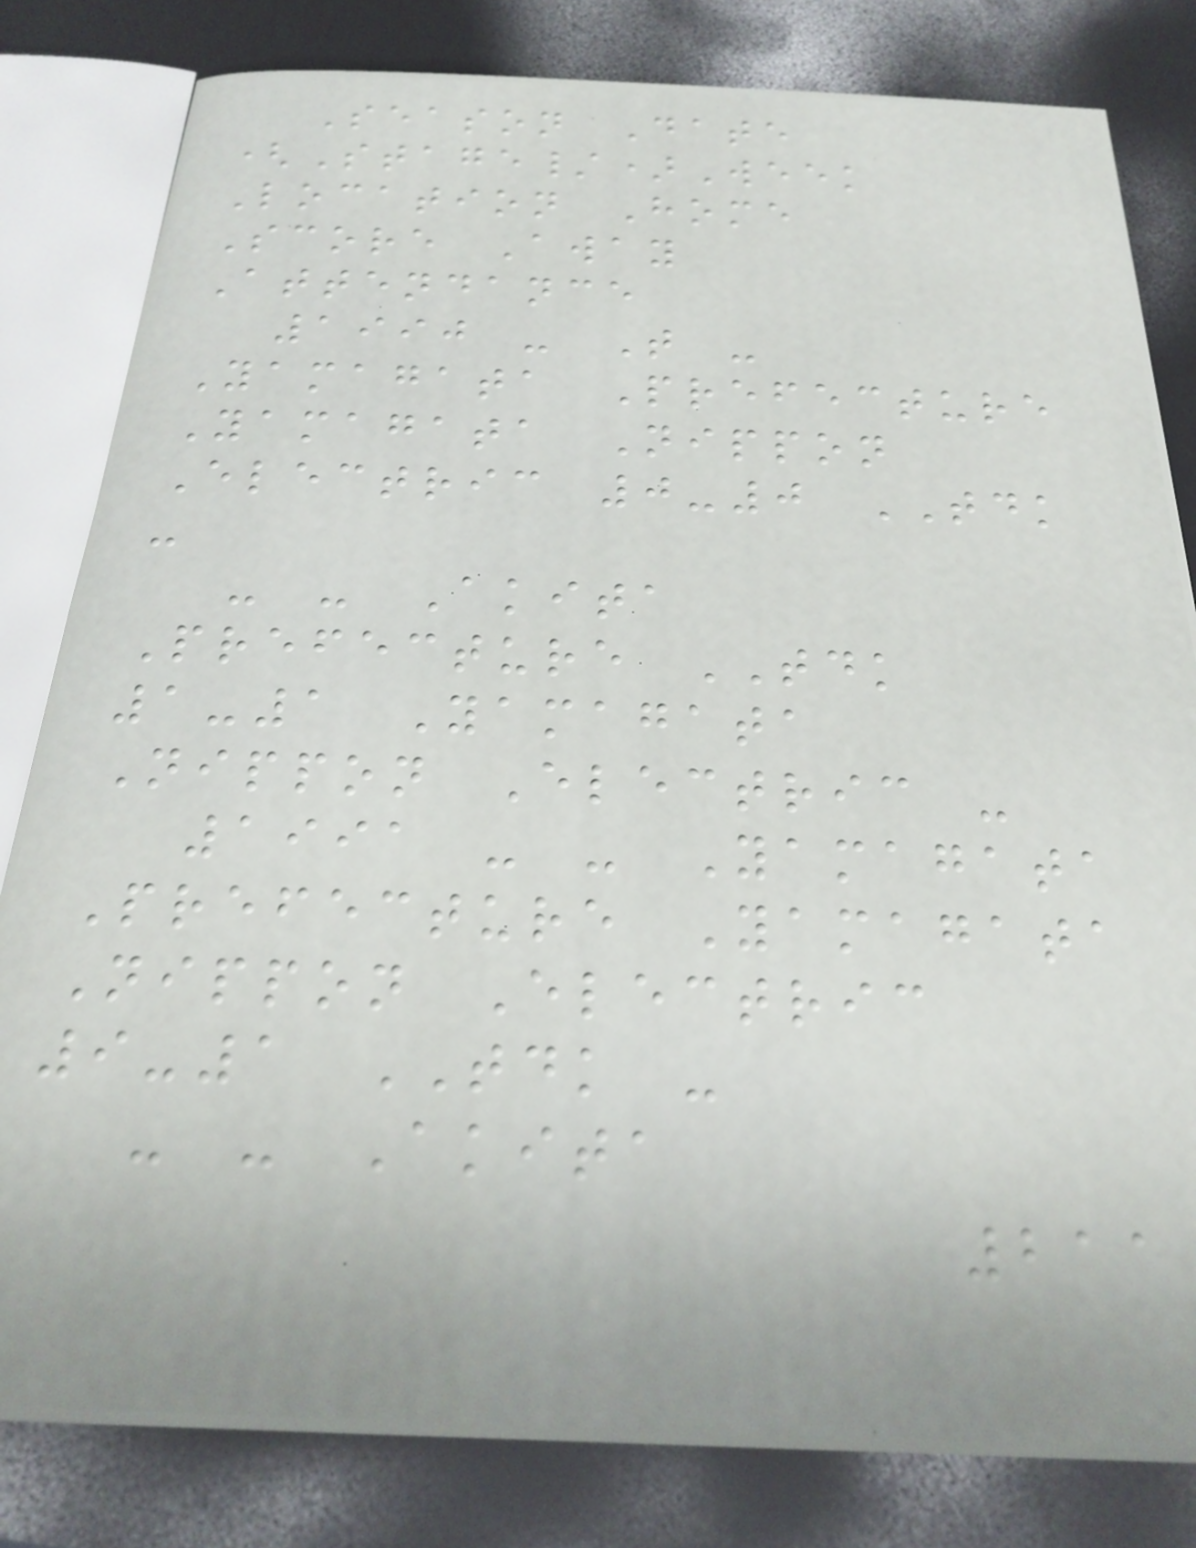Season Date
(Stage/)Week
Location Home
Score Away
Attendance
1990 - T -
Yamagata Prefecture
Yamagata Nippon
Electric 0-0 TDK
-
- - Akita
Prefecture TDK
1-1 Yamagata
Nippon Electric -
1991 - - Yamagata
Prefecture Yamagata
Nippon Electric
9-1 TDK -
- - Akita
211
